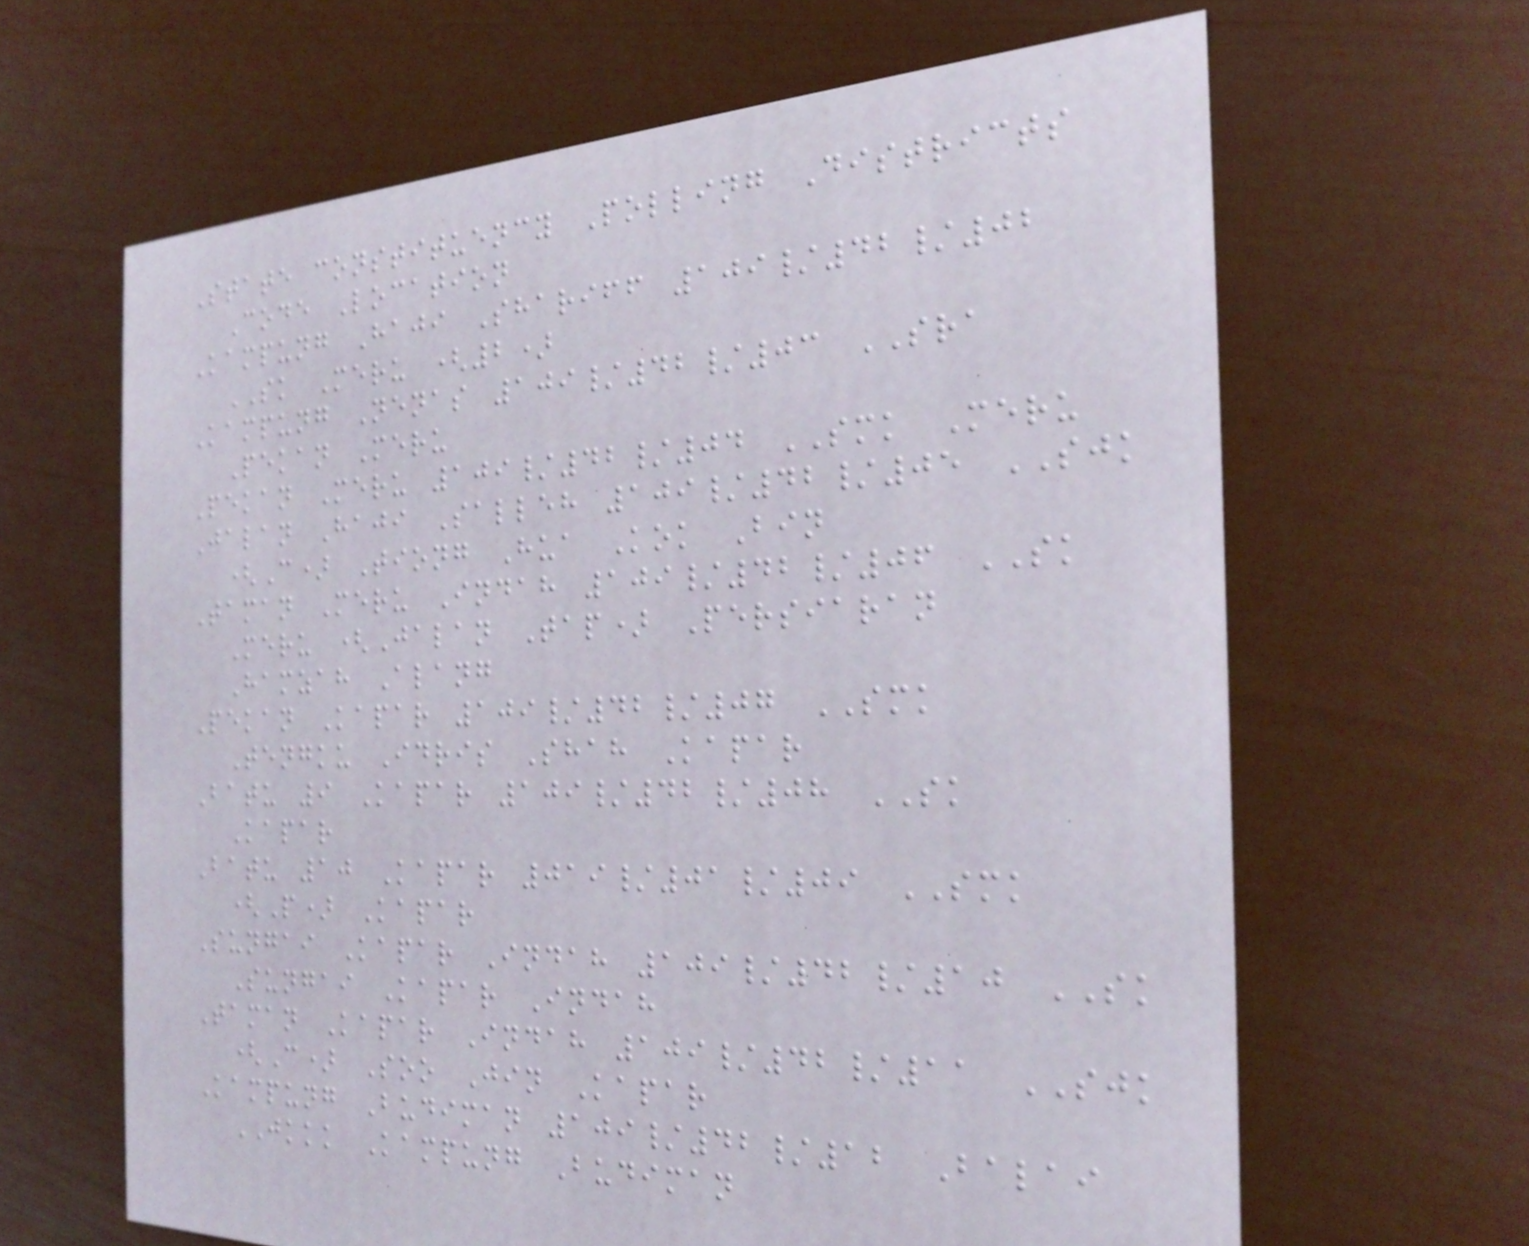State constituency Polling Districts
Code Location
Kampung Haji Shariff 109/42/02
SK Meru (2)
Kampung Nenas 109/42/03 SRA
Pekan Meru
Pekan Meru 109/42/04 SMK Meru
Jalan Haji Salleh 109/42/05 SJK
(C) Tiong Hua Kok Bin
Taman Meru Indah 109/42/06 SK
Meru (Jalan Tap) Persiaran
Hamzah Alang
Pekan Kapar 109/42/07 SMK
Tengku Idris Shah Kapar
Batu 9 Kapar 109/42/08 SK
Kapar
Batu 10 Kapar 019/01/09 SMK
(P) Kapar
Sungai Kapar Indah 109/42/10 SK
Sungai Kapar Indah
Taman Kapar Indah 109/42/11 SJK
(C) Soo Jin Kapar
Kampung Budiman 109/42/12 Balai
JKKK Kampung Budiman
